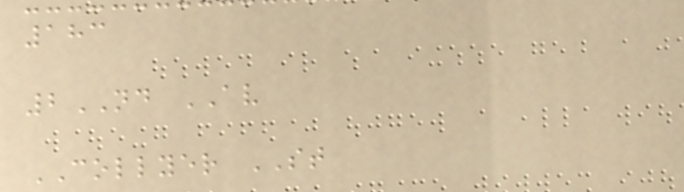183
2ND AV
COLLYER ST
